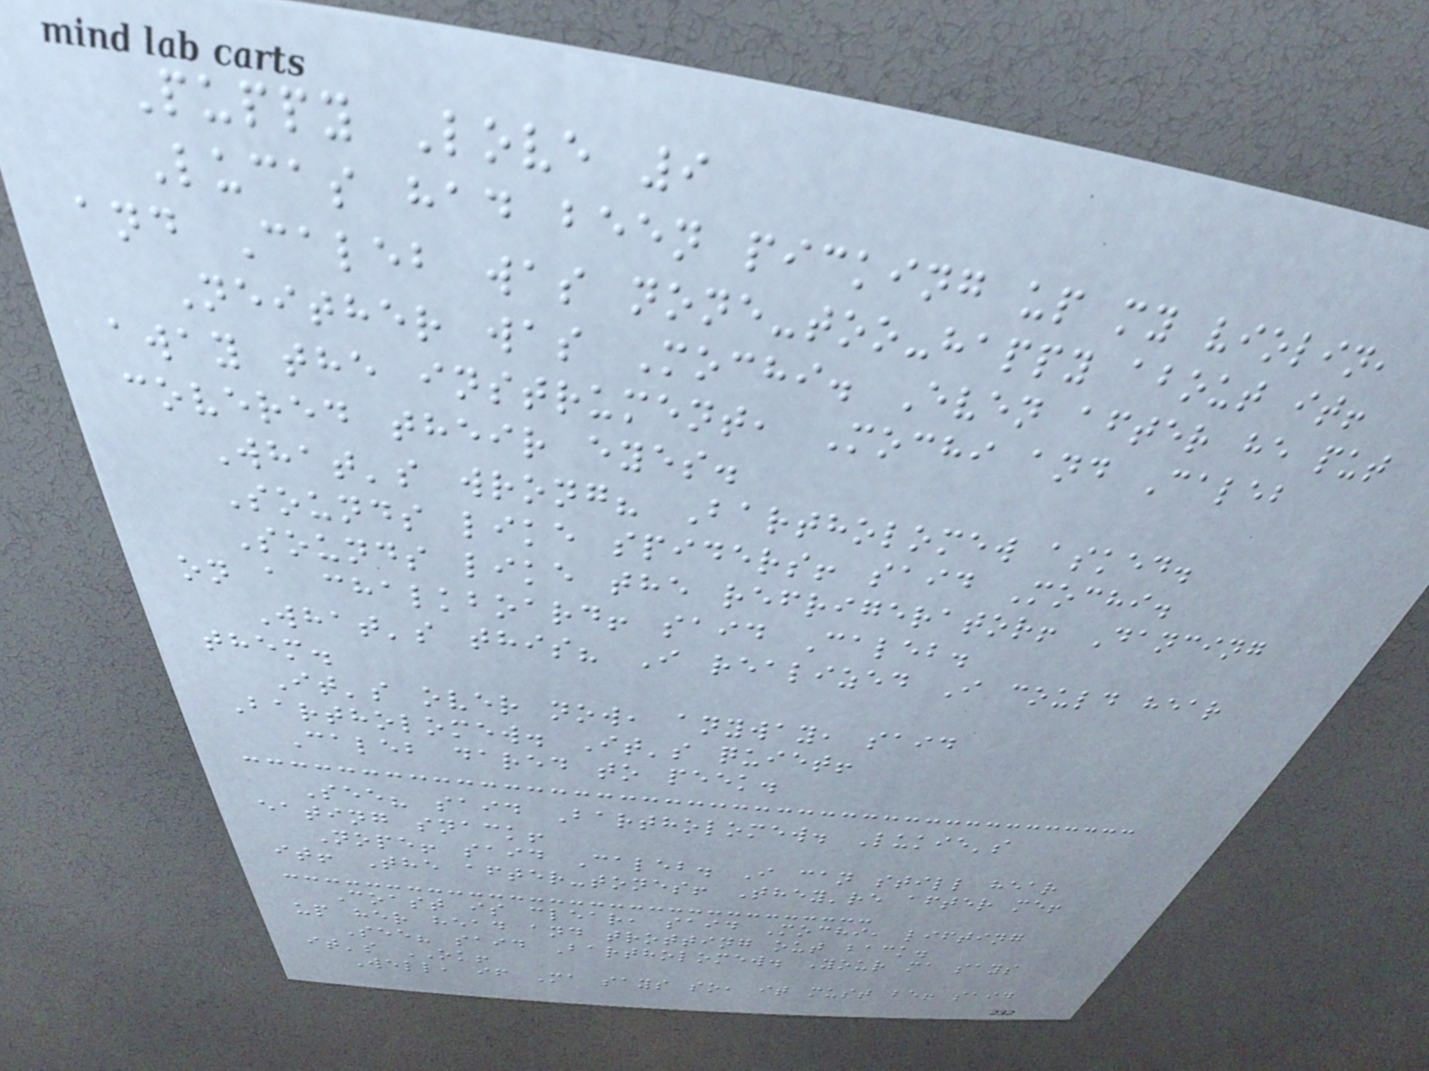Puppy Love 9
Lucas had been picking up my violin,
and Caleb was none-too-happy about it!
Neither was Mochi. Even after he put
away the instrument, Mochi and Caleb
covered their eyes.
What's wrong? Bartholomew asked.
Sounds like spiders! said Mochi.
Sounds like the refrigerator! Dancing
on a chalkboard! said Caleb.
What's this? I realized I could hear
them.
It's over now, anyway, said
Bartholomew. It's quiet!
Caleb dared to peek.
See? said Bartholomew. Lukie's
eating snack!
Nope! said Caleb. I can still hear
it! The after-tones! They're after me!
Coast is clear, said Mochi, lifting
up her head and trotting out back.
See? said Bartholomew. Your ma says
it's OK!
Well, if Ma says so, it must be! said
